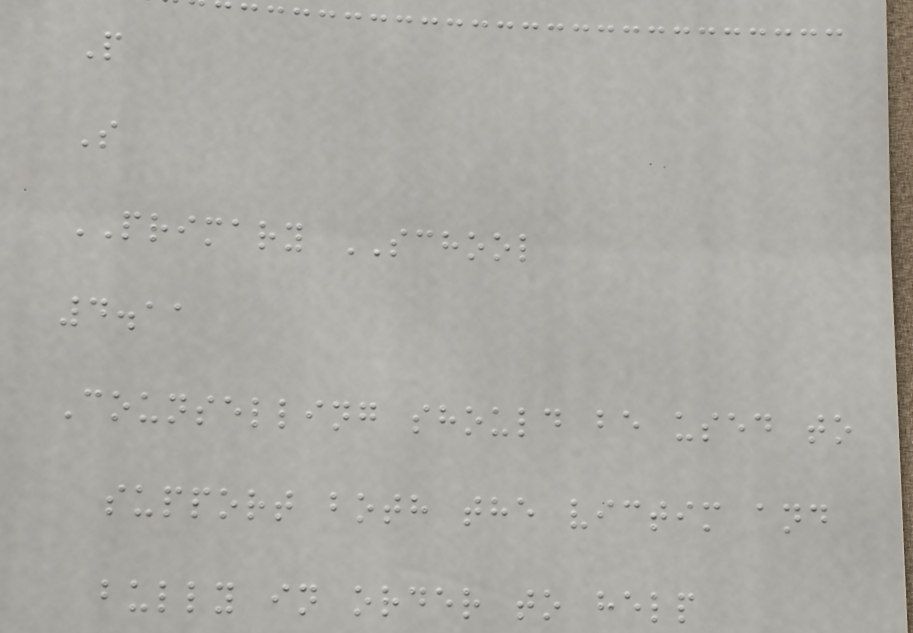P
S
PRIMARY SCHOOL
4.11
Counselling should be used to
support both the victim and
bully in order to help
